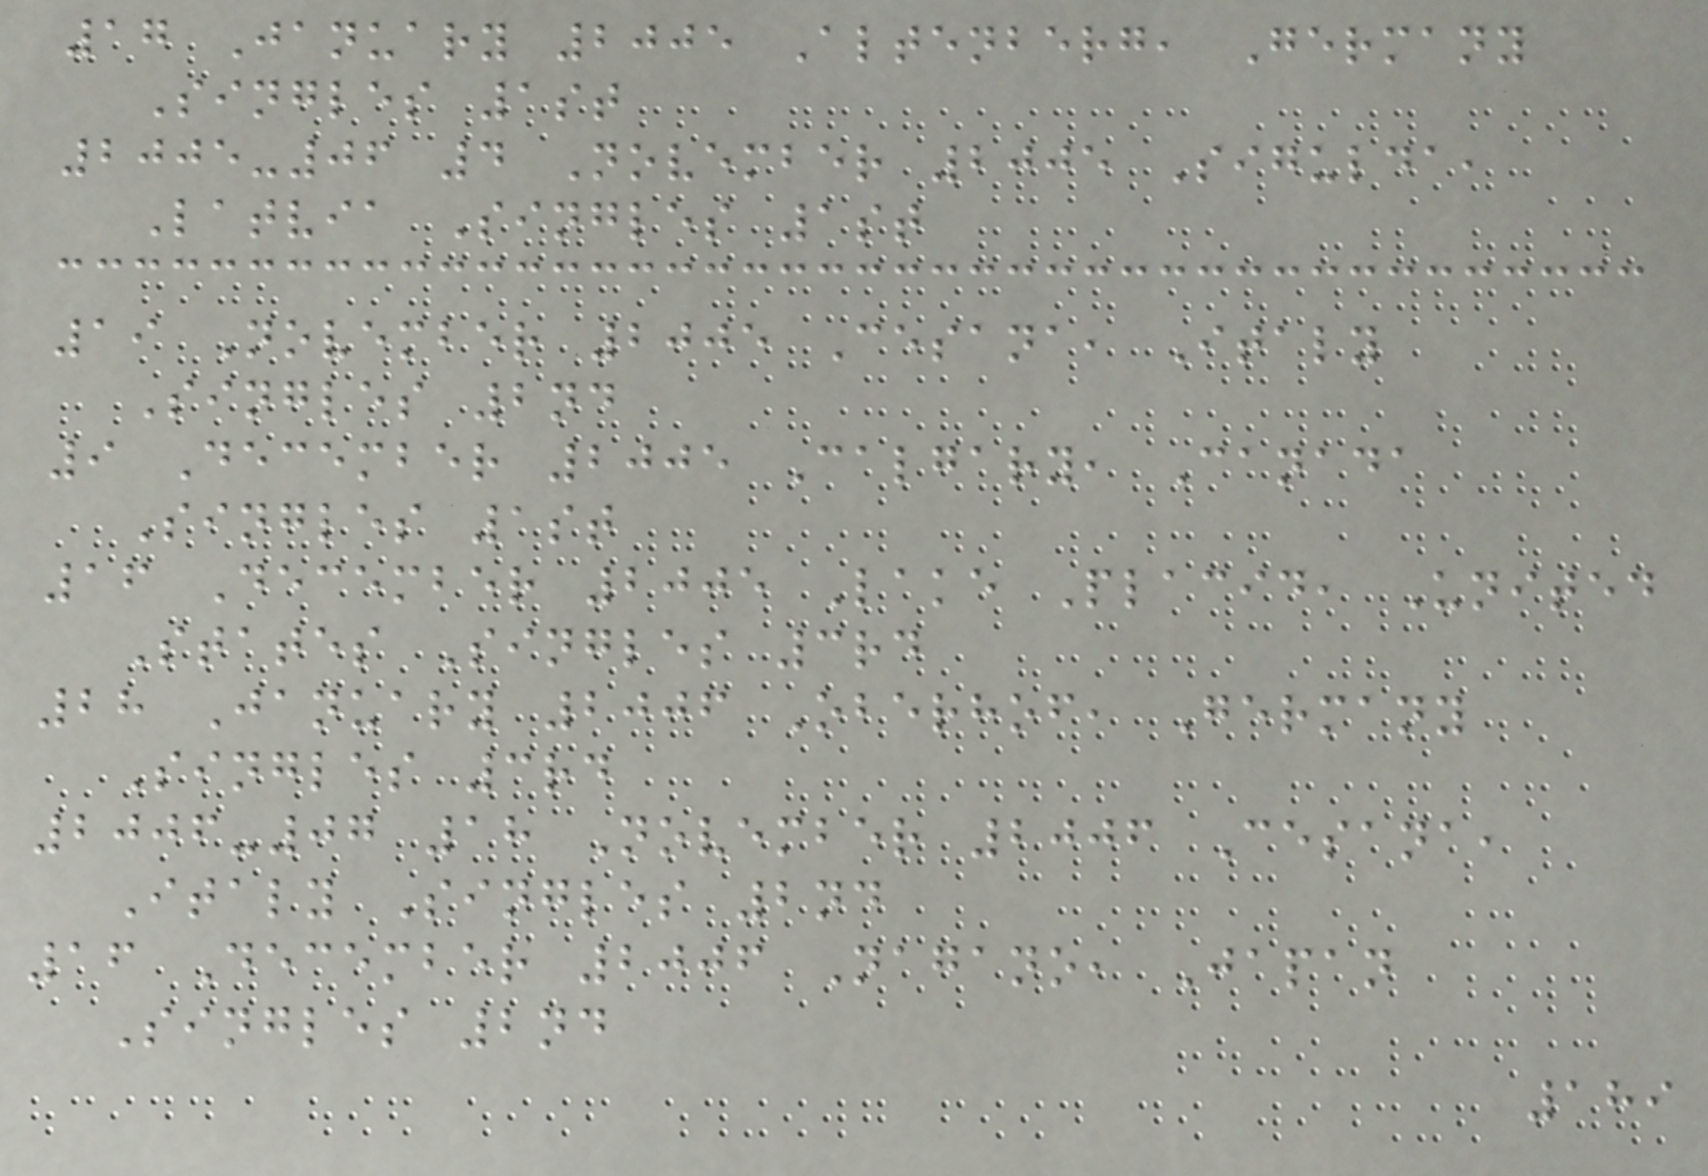17 January 2005 Altenberg, Germany
Singles 1st
2005-06 4 November 2005 Sigulda,
Latvia Singles 1st
19 November 2005 Cesana, Italy
Singles 2nd
9 December 2005 Calgary, Canada
Singles 1st
16 December 2005 Lake Placid, United
States Singles 3rd
28 January 2006 Oberhof, Germany
Singles 3rd
2006-07 18 November 2006 Cesana,
Italy Singles 2nd
16 December 2006 Nagano, Japan
Singles 2nd
189
